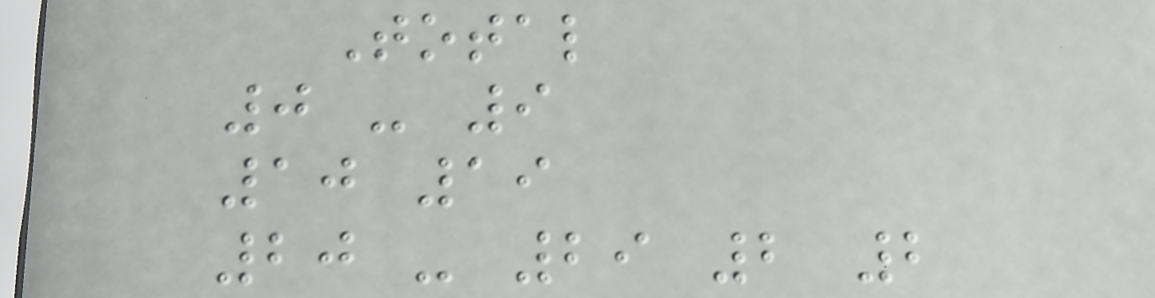Total
0 - 9
10 19
20 - 29 2 2
